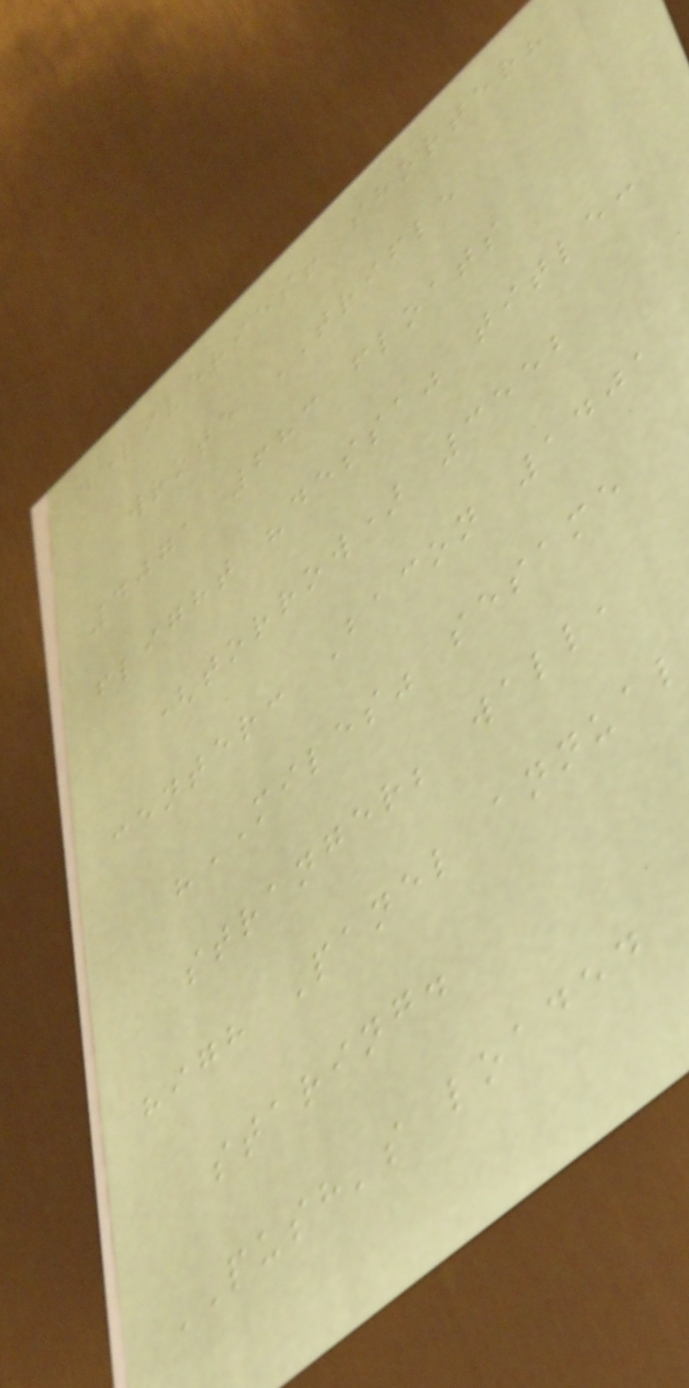deliveries! shorter?
wrote TRIFLE
4071 683 floats
flight "dessa" title:
(torrow) 3552
center: Bacon 1401
"MILES" sesame
stranger; wall,
high Panel annual
staring.
PUSH's loaded
